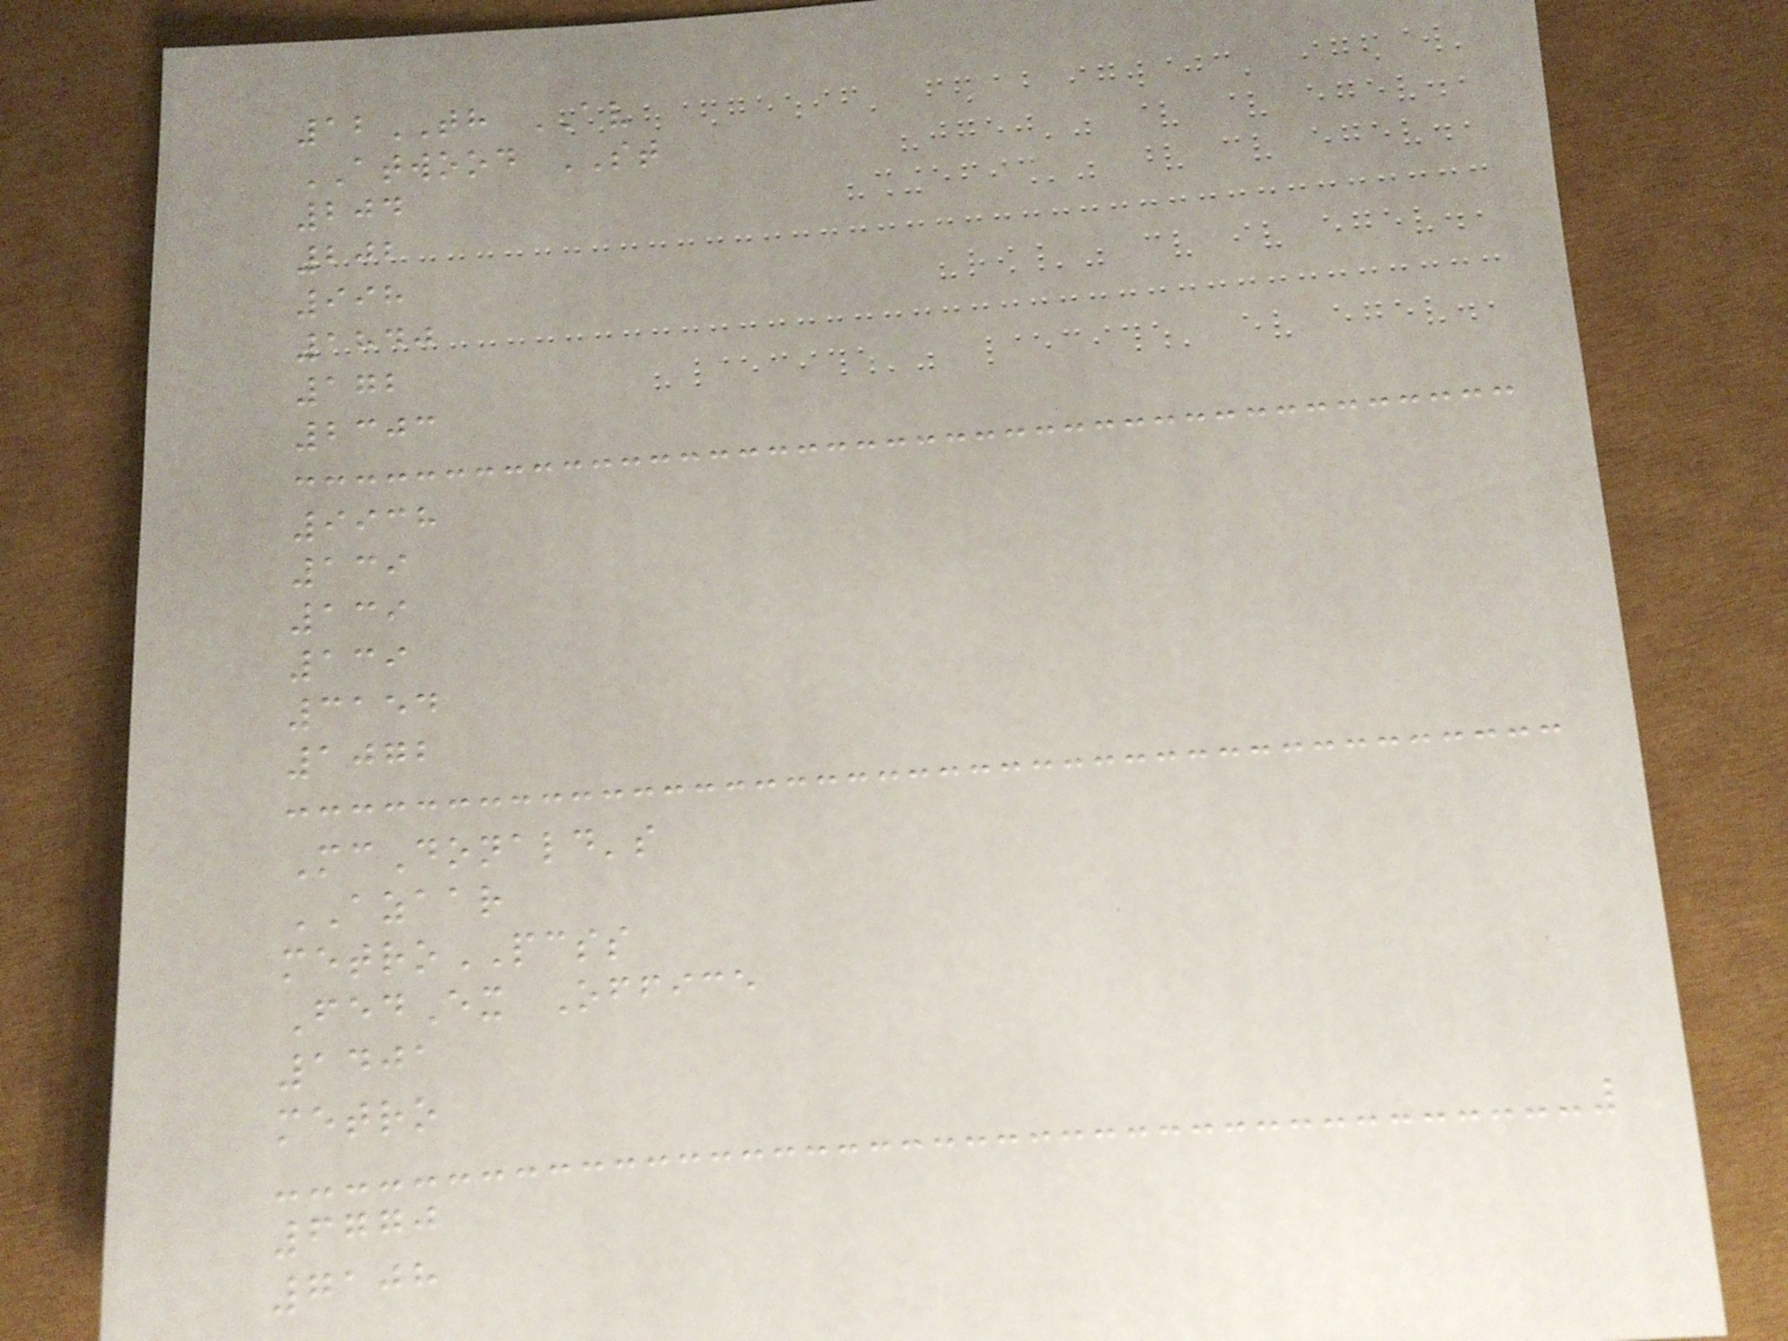12TH AV
ATWOOD ST
204
202
998
1840
172
2303
9938
139
139
139
3154
1072
McDonald's
AZAAR
metroPCSS
FedEx Office
1401
metro
6770
7108
